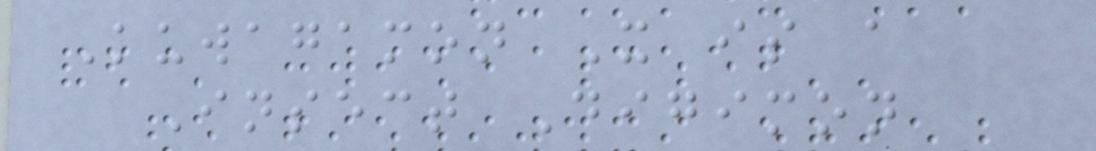Kuwagamon X is a
Insect Digimon
